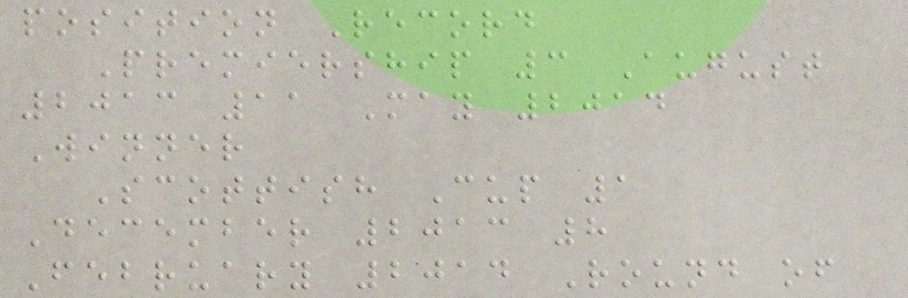position Record
Premiership 3 August
2013 11 May 2014
Winner
Scottish Cup 1
December 2013 8
February 2014 Round of
